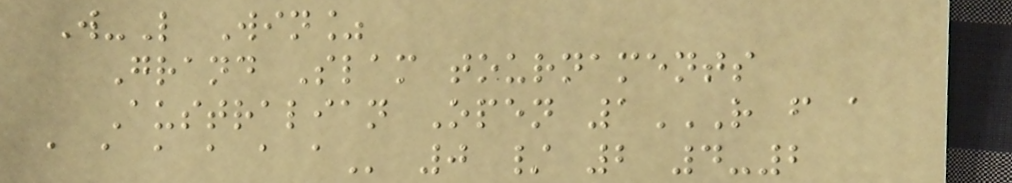W-L Win%
Grand Slam tournaments
Australian Open 1R F A
A A A A A A 0 / 2 4-2
